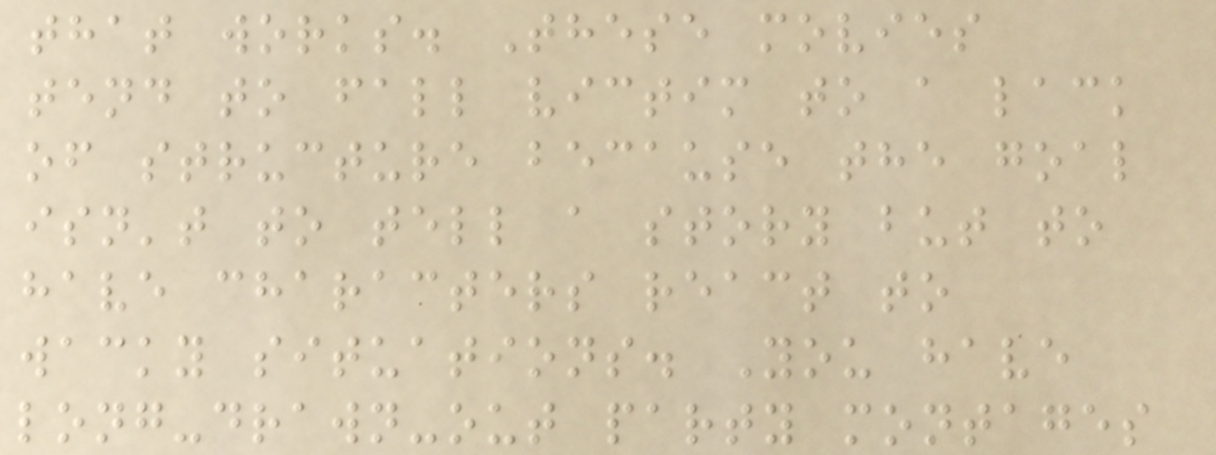that works. These movies
tend to fall victim to a lack
of structure because the goal
isn't to tell a story but to
have characters react to
wacky situations. You have
long-drawn-out party montages
